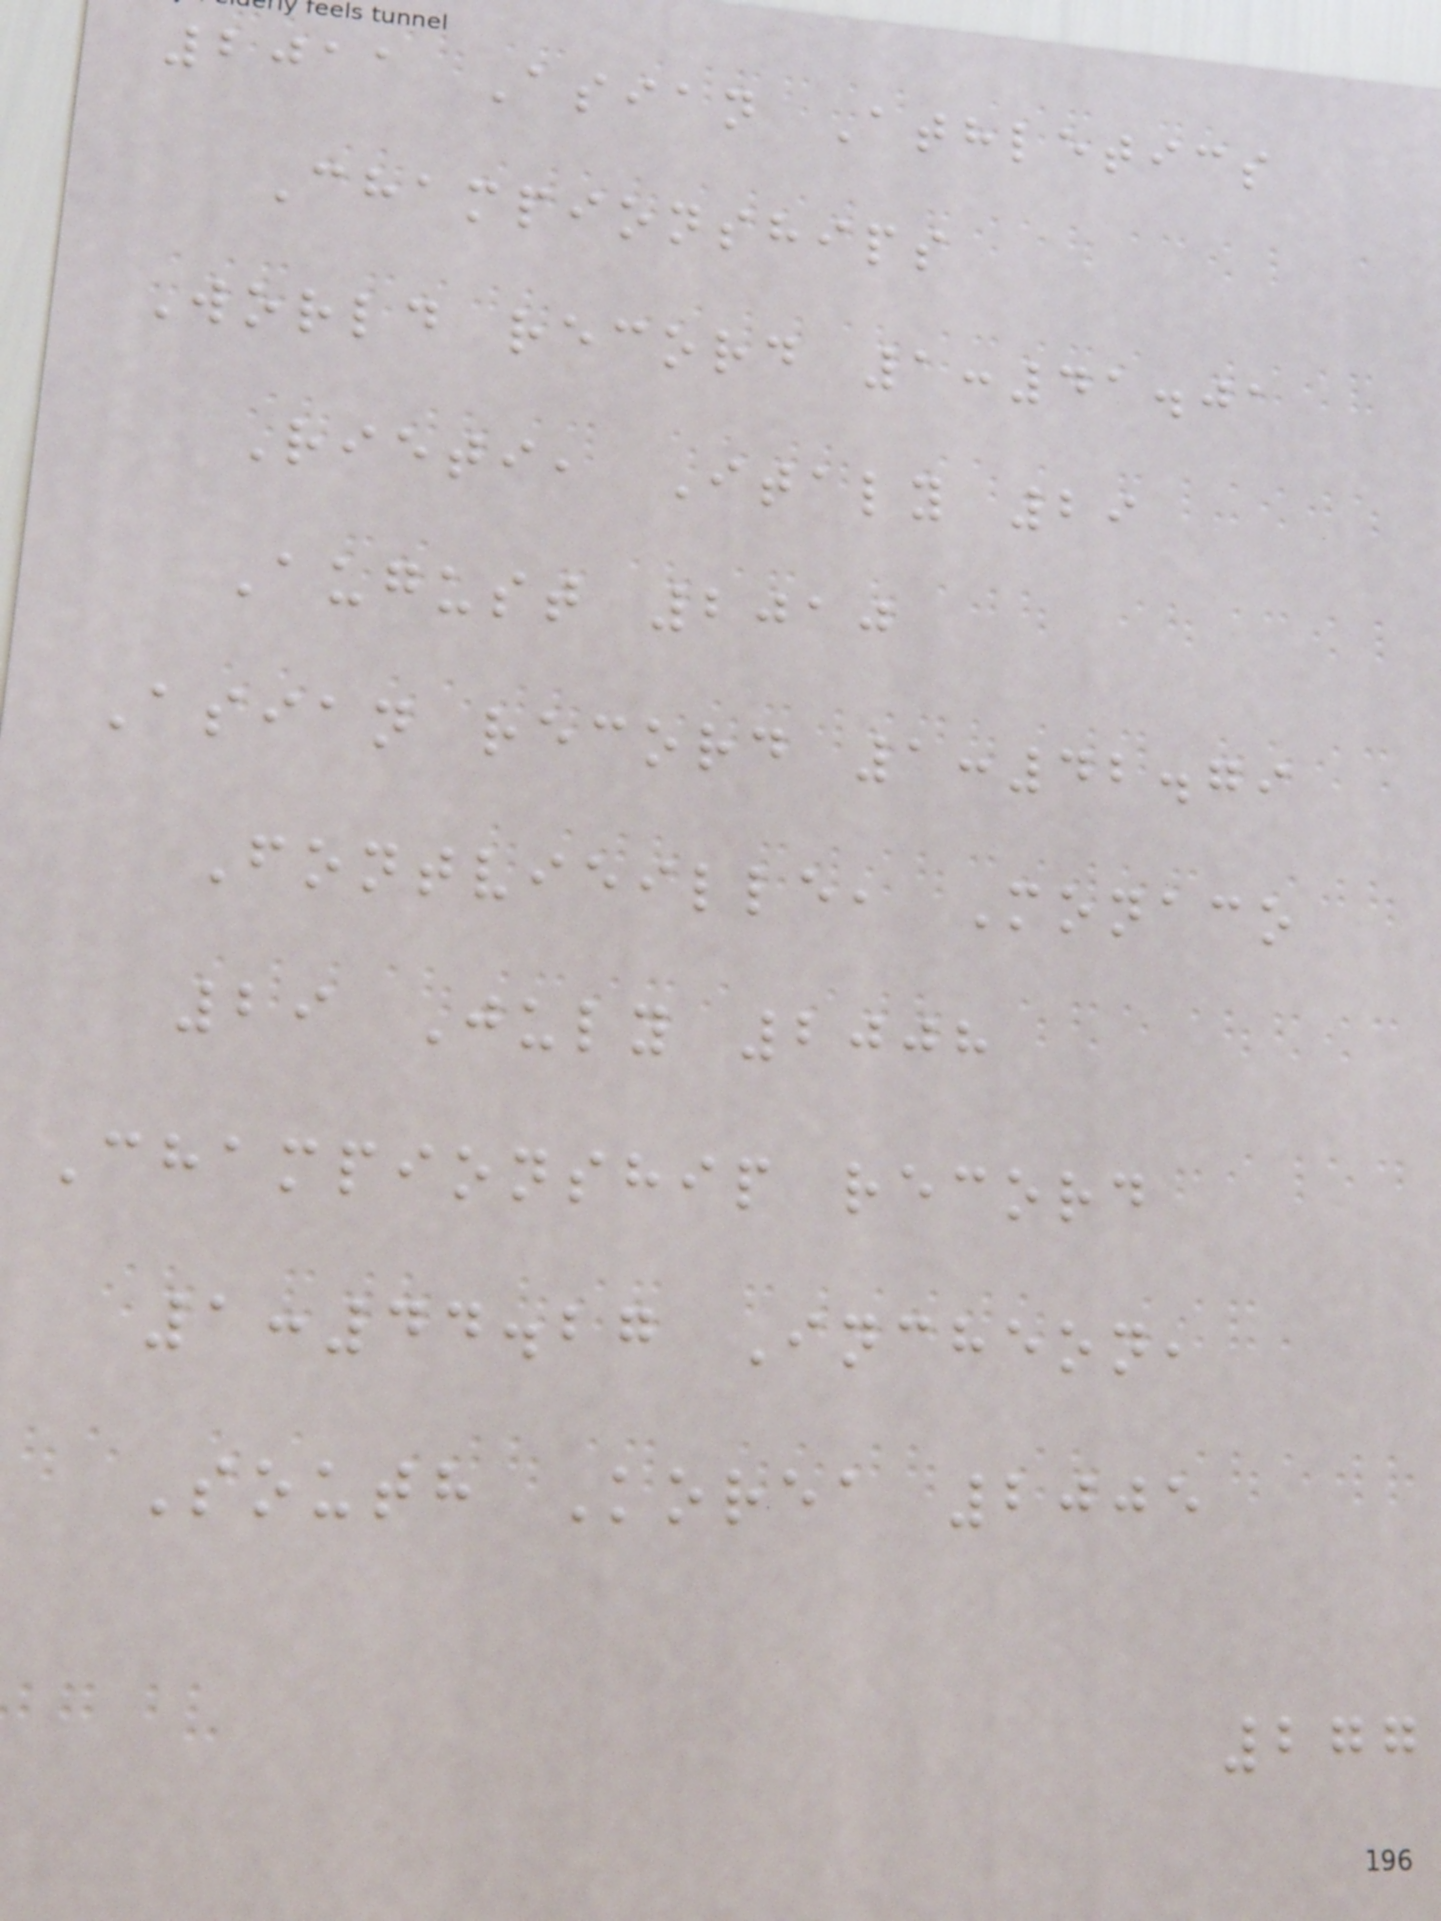2011 Asian Athletics
Championships
World record 1:41.01
Rieti, Italy 29
August 2010
Asian record 1:42.79
Fontvieille, Monaco
29 July 2008
Championship record
1:44.27 Incheon,
South Korea 2005
277
